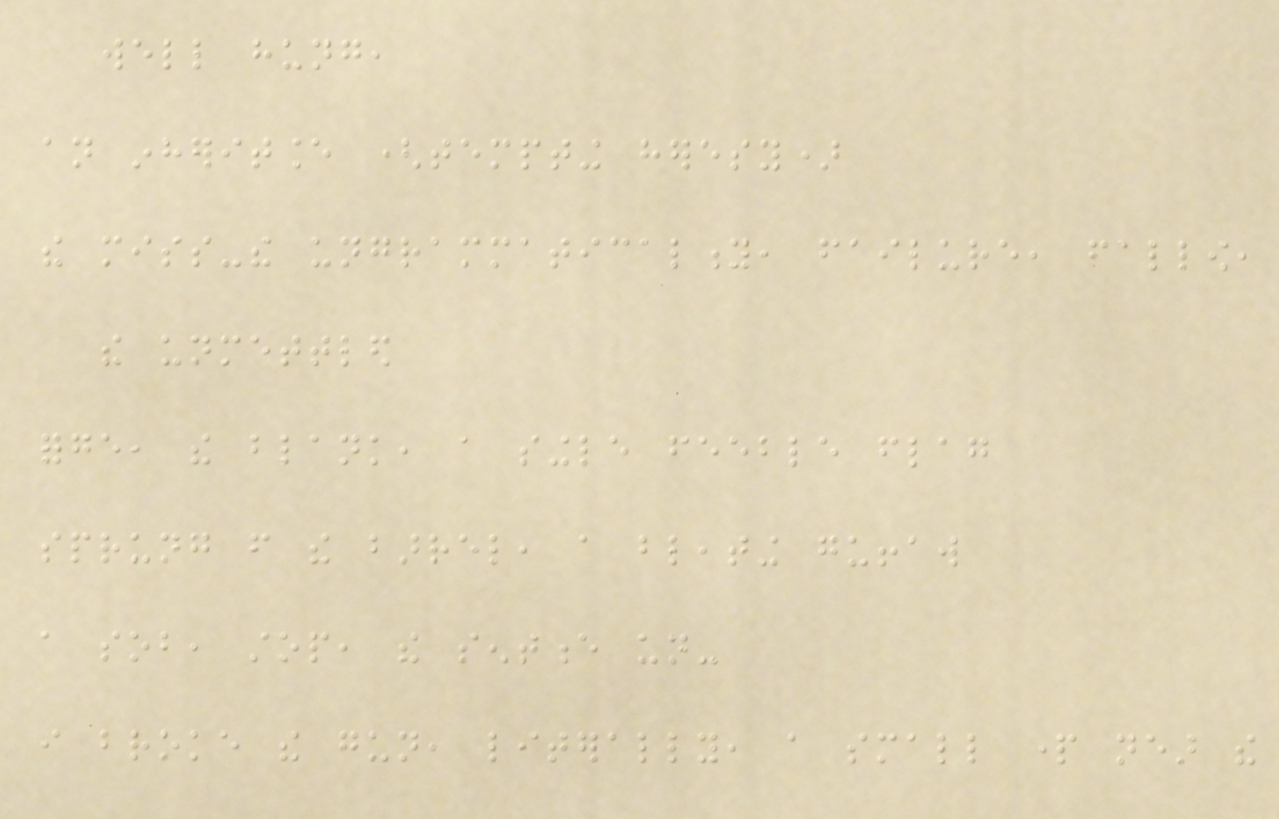well hung,
an inheritance (tempting heresy)
the miss-the ungrammaticality, failure, fallow,
the unmettled
forge, the blank, a single feeble flag
sprung from the barrel, a bleating guffaw
a sob, stop, the sentence un-
i broke the gun, literally, a small part near the
